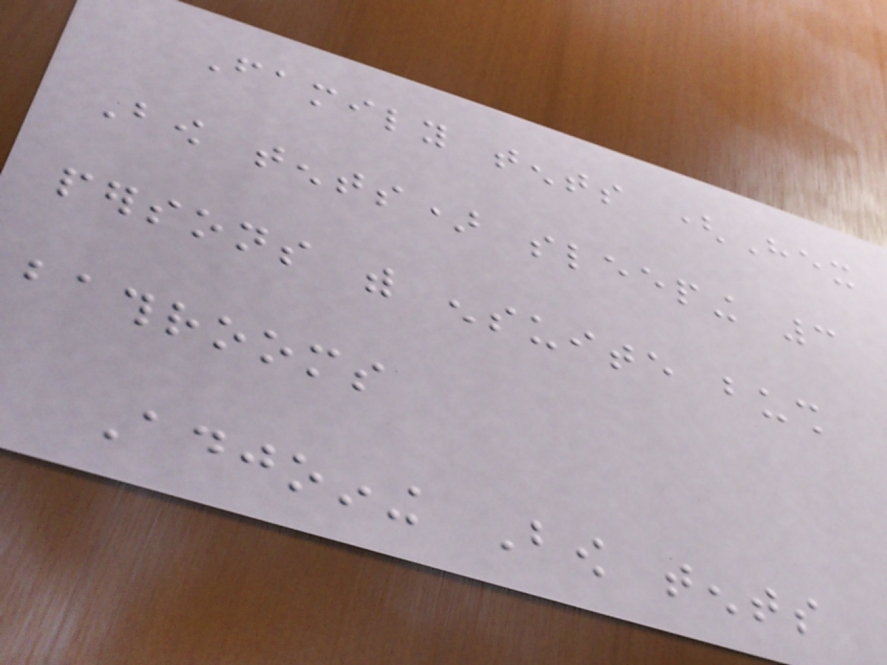Family tents (Hex
Bow tents) sleeping 3
persons with ensuite bush
bathrooms
Adjoining Bow tents
